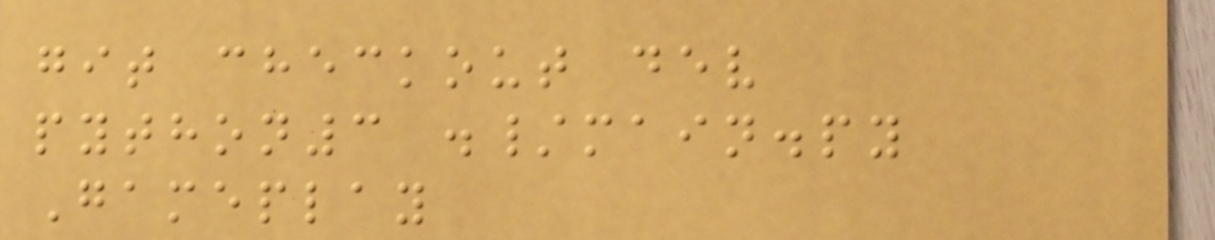git checkout dev
python3 ./main.py
Gameplay
